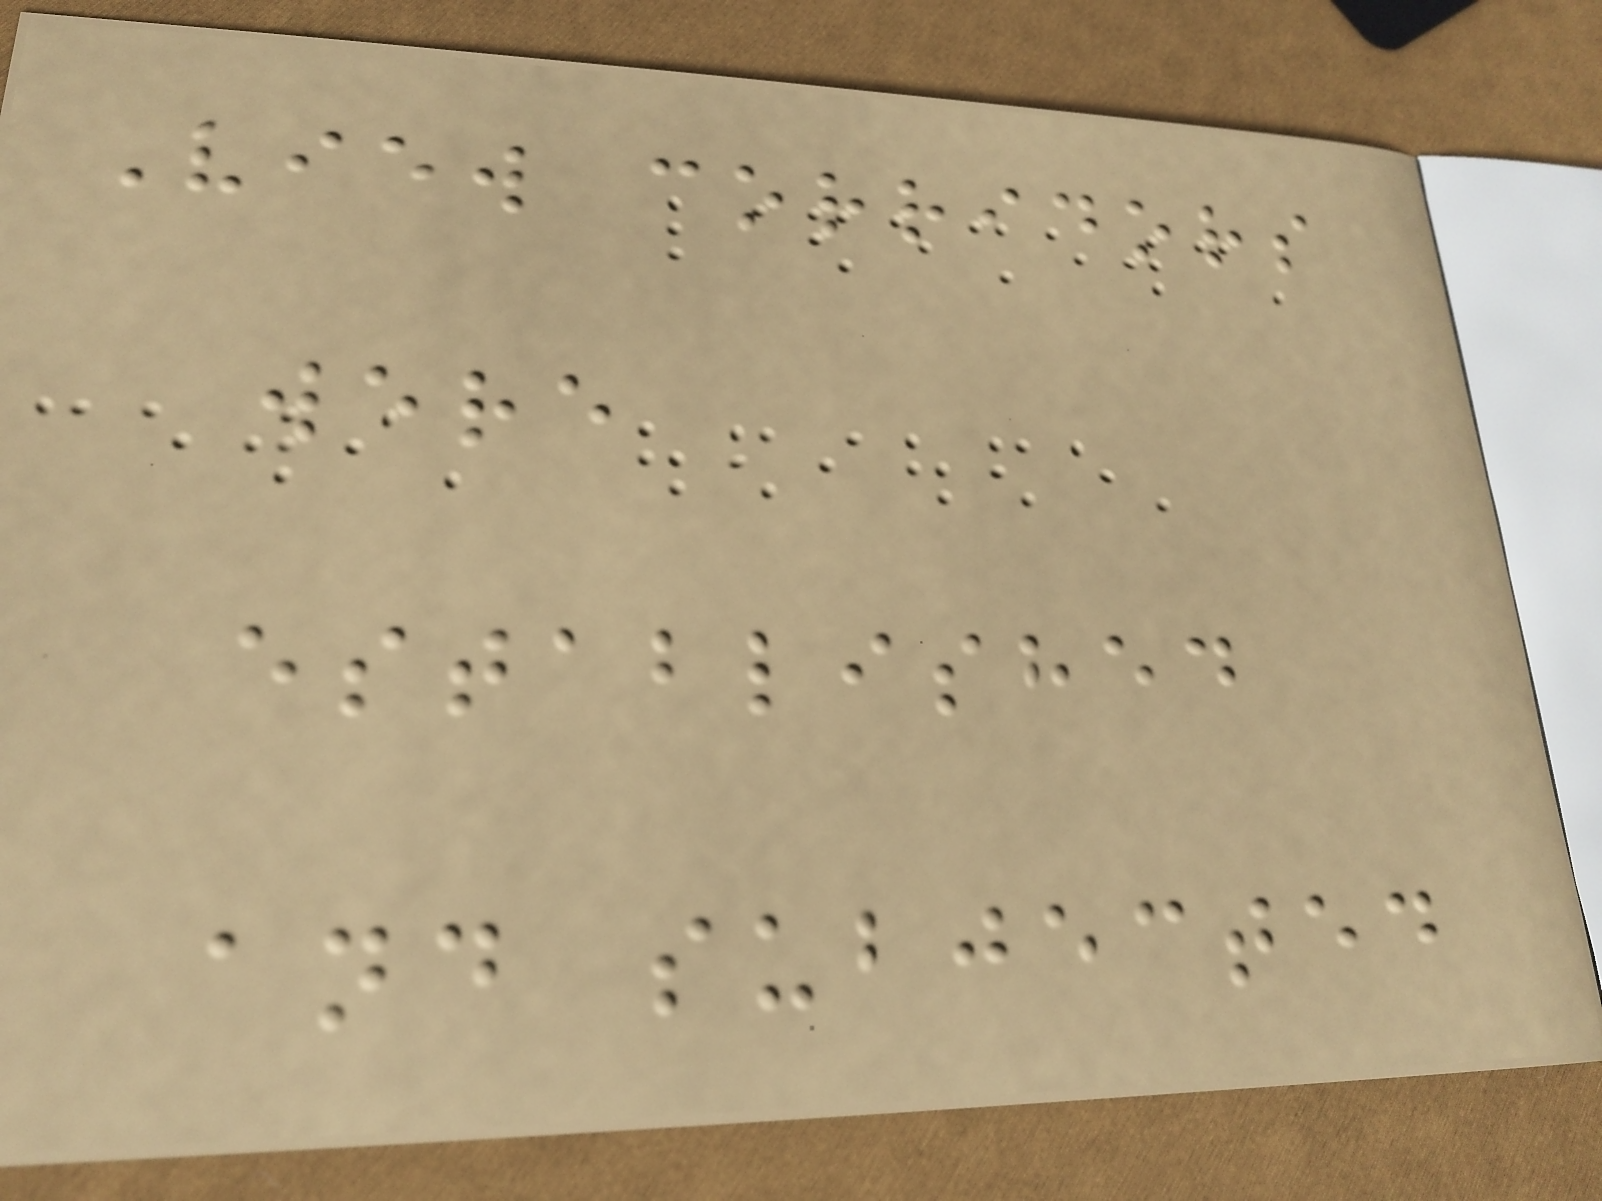View corridors
were
established
and subjected
